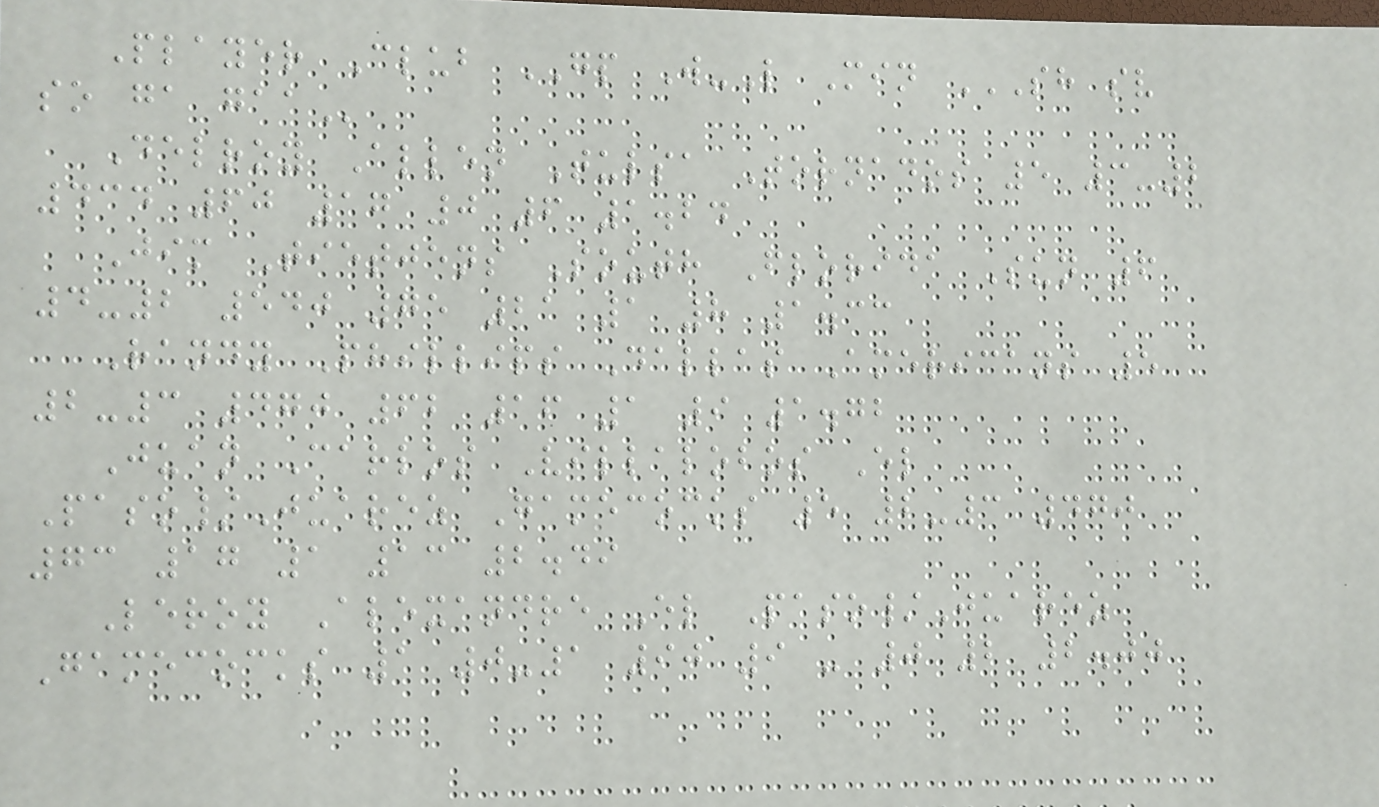Player Club GP W-L Min SH SV
SO GA GAA
Delroy Allen Tulsa Tornados 5 3-2
434 60 17 0 6 1.24
Jim Tietjens South Florida Sun 6
4-2 540 75 21 1 8 1.33
Randy Phillips Dallas Americans 5
2-3 470 62 16 1 9 1.72
Juan Carlos Villalobos El
Paso/Juarez Gamecocks 5 2-3 470
73 17 1 13 2.49
Leroy Alexandre El Paso/Juarez
Gamecocks 1 0-1 90 9 - 0 2 2.00
